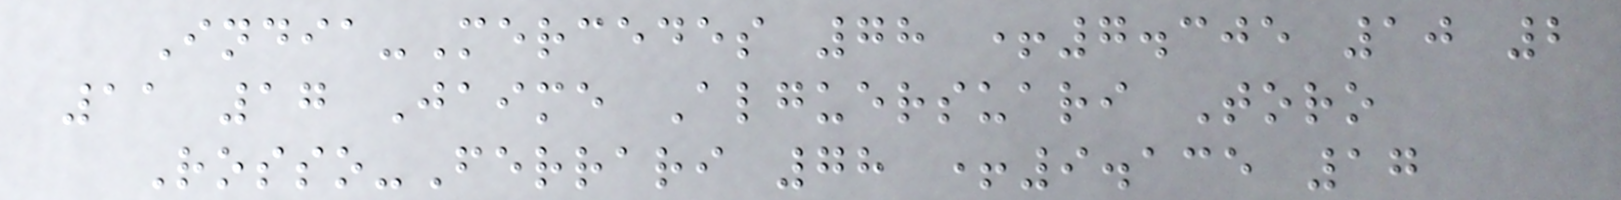India-Mercedes 78 +7.305 10 2
11 17 Jaime Alguersuari Toro
Rosso-Ferrari 78 +9.135 17
